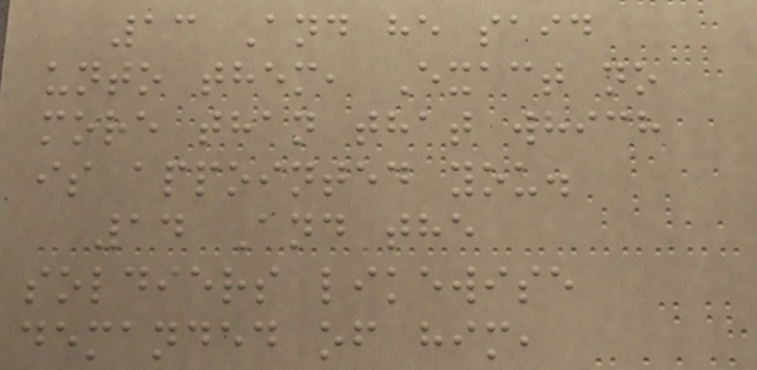13 And he said
unto them, Exact no
more than that which
is appointed you.
14 And the
soldiers likewise
demanded of him,
